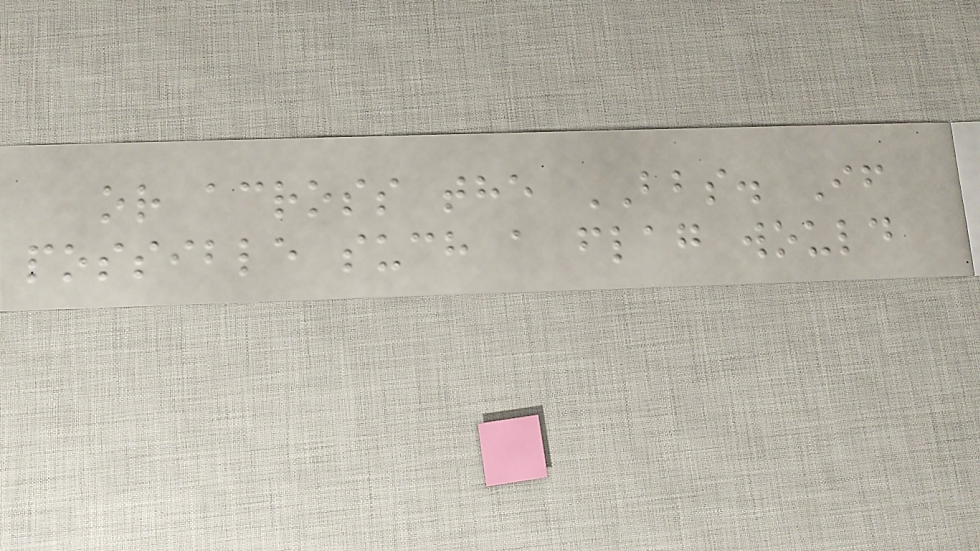or across the BBS. If
possible such a flag would
